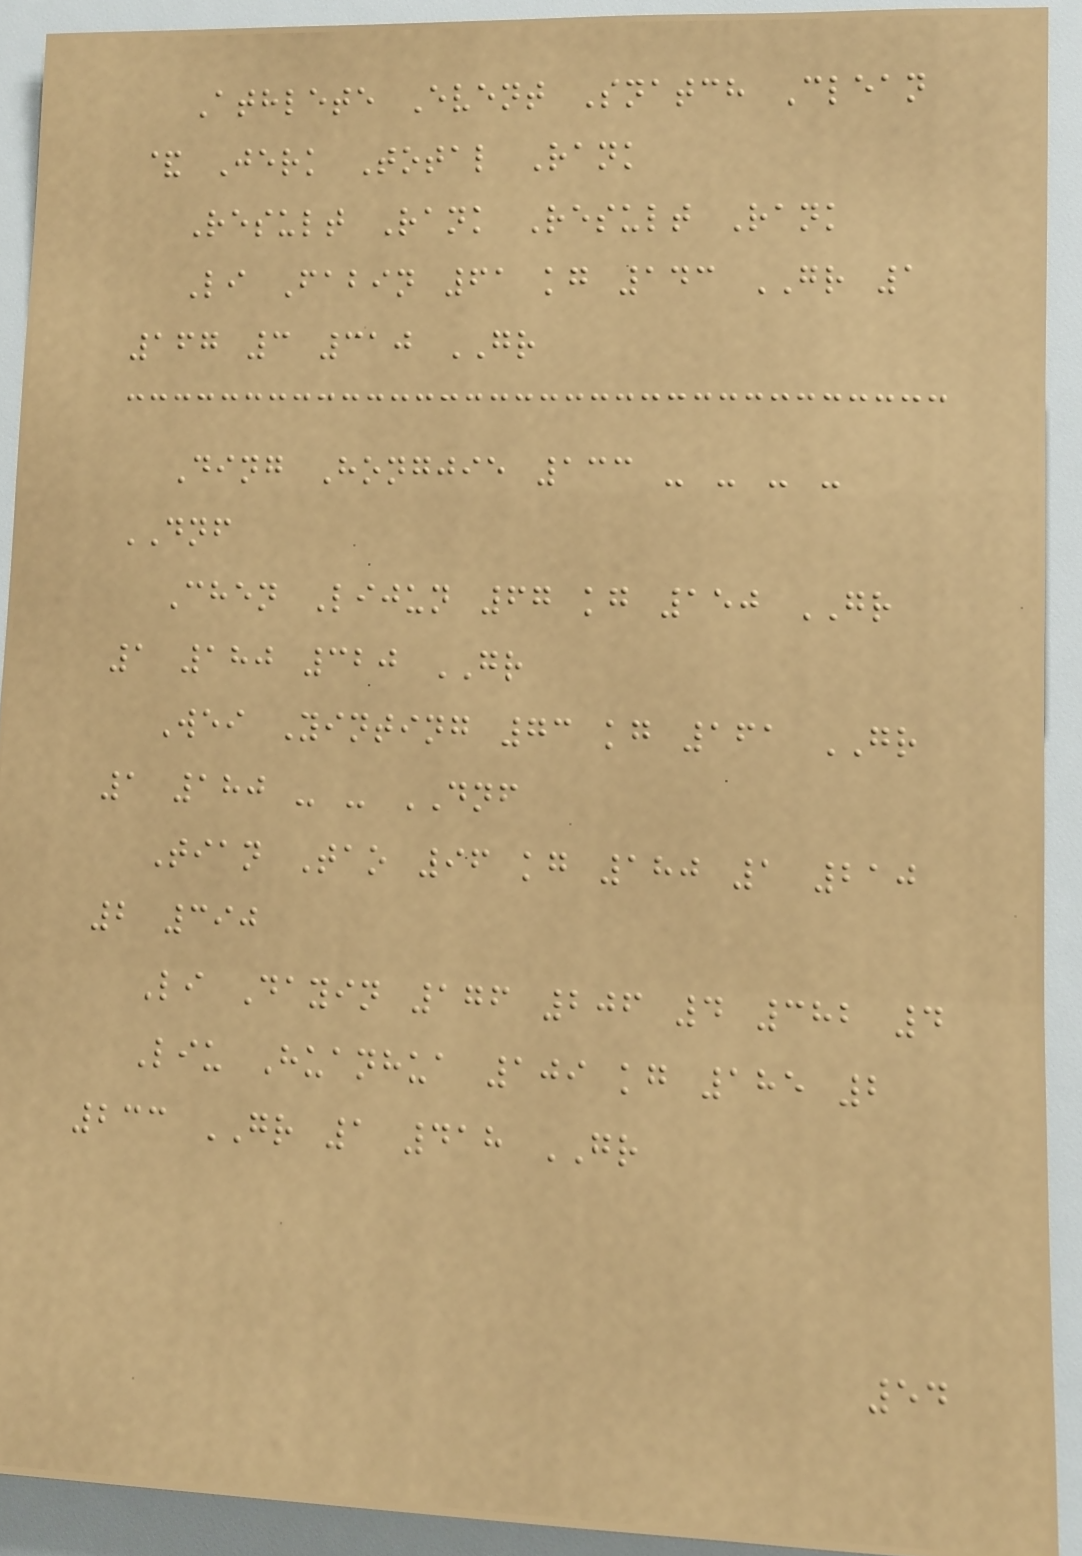Athlete Event Snatch Clean
& Jerk Total Rank
Result Rank Result Rank
Li Fabin 61 kg 143 GR 1
167 3 310 GR
Ding Hongjie 133 - - - -
DNF
Chen Lijun 67 kg 150 GR
1 180 320 GR
Wei Yinting 73 kg 161 GR
1 180 - - DNF
Tian Tao 96 kg 180 1 210
2 390
Li Dayin 176 206 4 382 4
Liu Huanhua 109 kg 185 2
233 GR 1 418 GR
54
